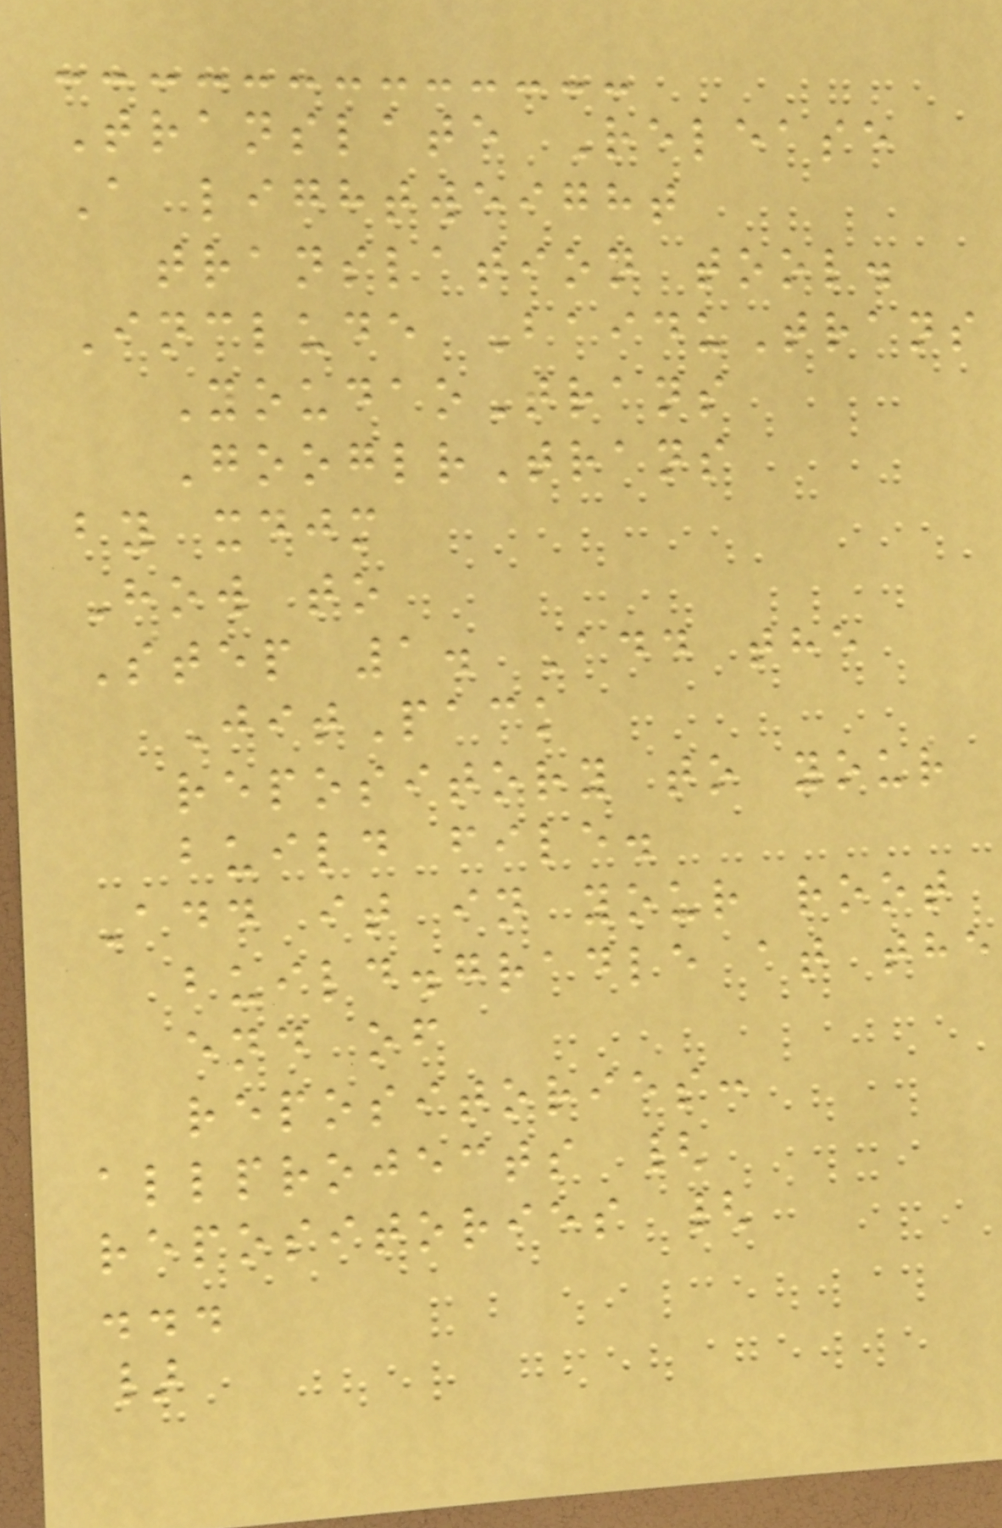Translate Release
A lightweight
translation tool.
Include BaiduTrans
YoudaoTrans
GooglrTrans
by xdjm
How to
Step 1. Add the
JitPack
repository to your
build file.
Add it in your root
build.gradle at the
end of
repositories:
allprojects {
repositories {
...
}
